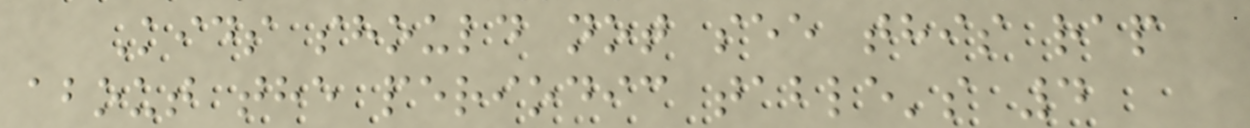Kids should not see this rap
about the periodic table's 4
